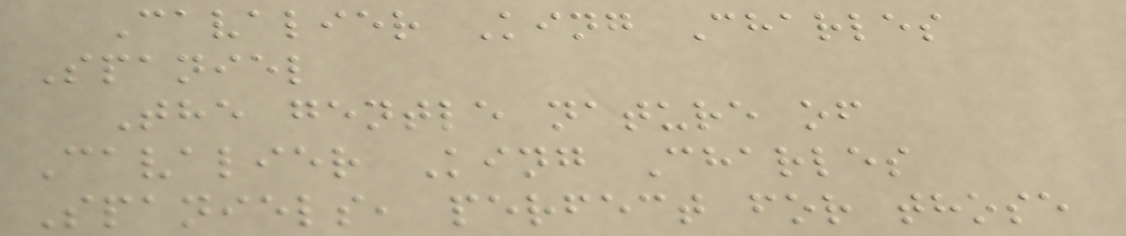Cavalier King Charles
Spaniel
The gentle nature of
Cavalier King Charles
Spaniels, perfect for those
